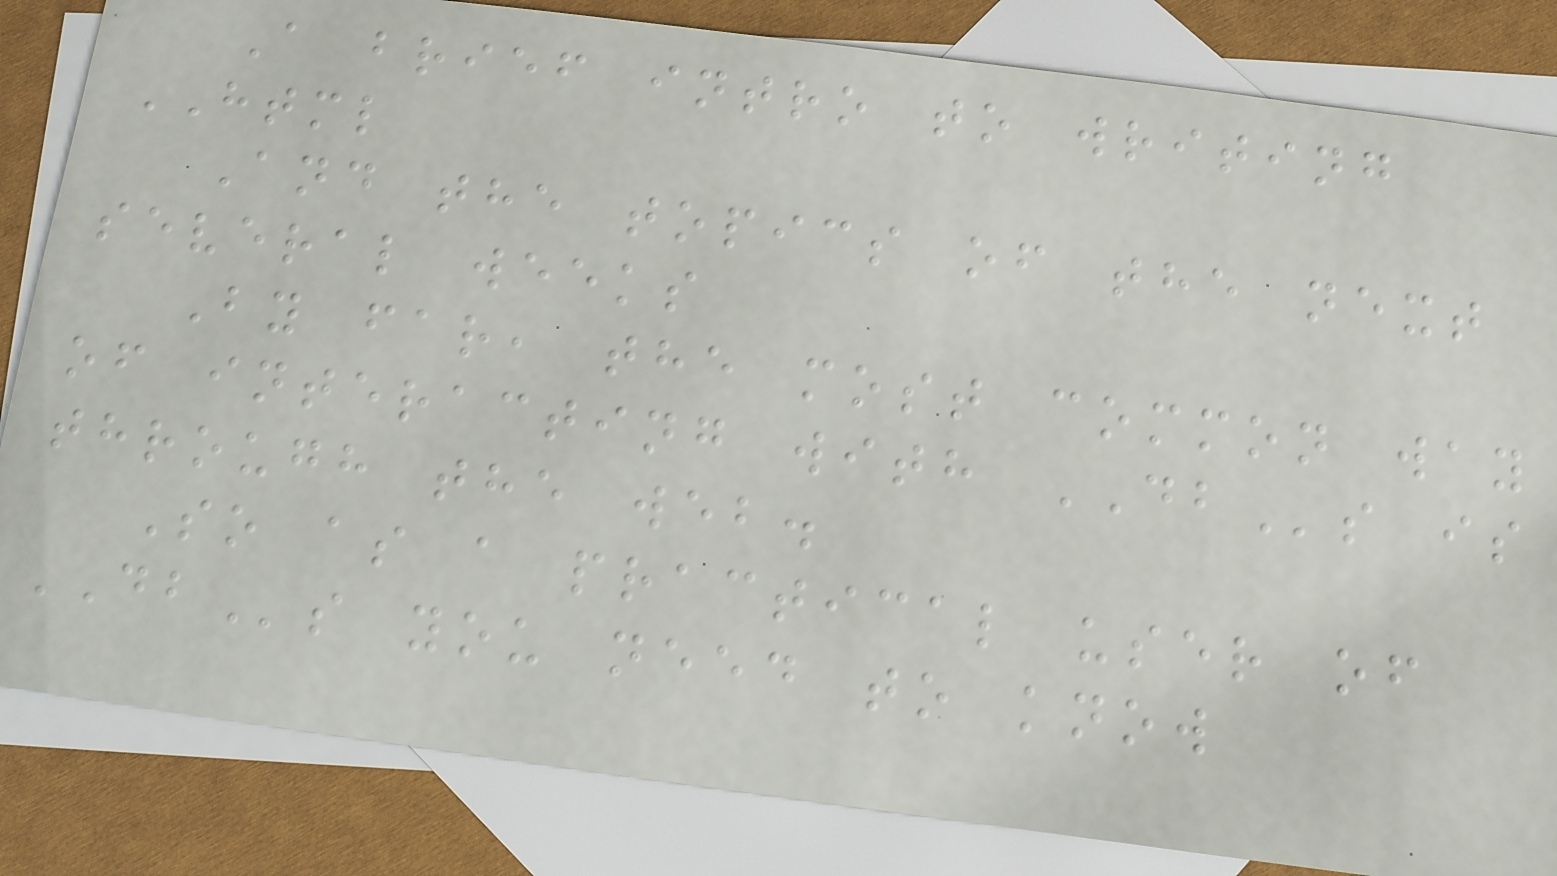A brief intro to writing
HTML
And the topics of the next
several weeks
By far, the most common way
of interacting with DBs is
through the web.
So as a practical user of
DBs you need to know
